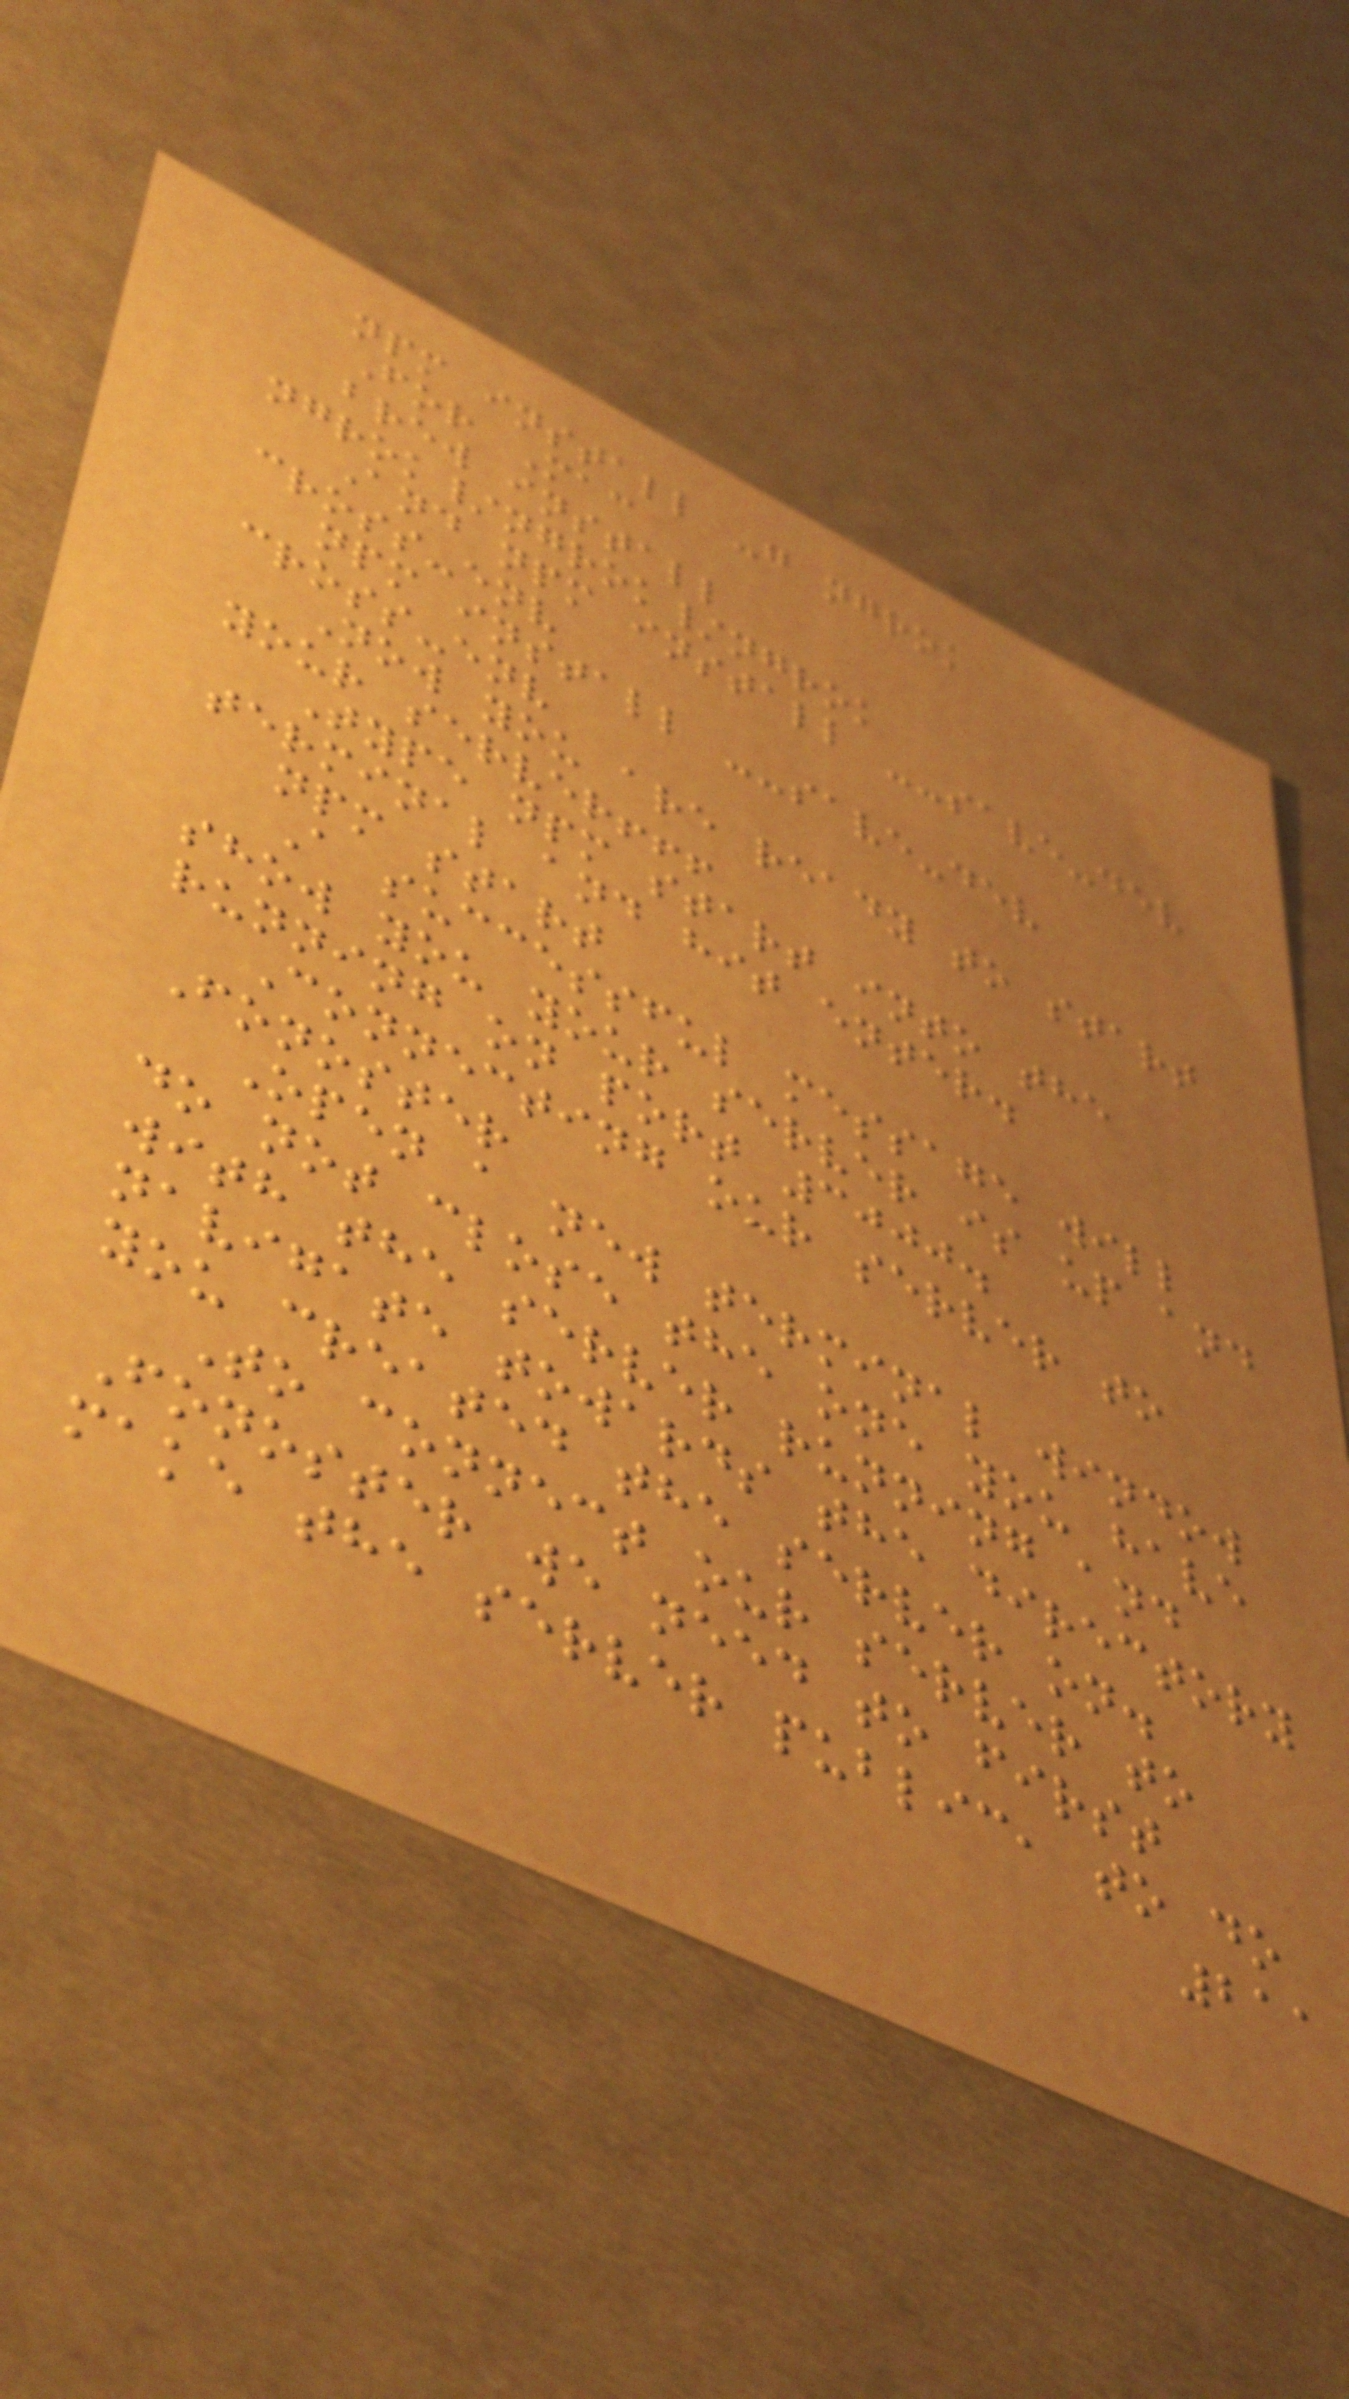npm install -g ngrok
For Mac
brew install
ngrok/ngrok/ngrok
And npm install --save-dev
cross-env
npm install --save-dev
cross-env
Now you are ready to start
your server!!!
Type npm start into the
terminal and hit enter.
npm start
A successful message will
show you your server is up and
running on port 3000.
Connecting our server to
Fonoster
Open a new terminal window
do not close the one you have
with the server running and
navigate towards the directory
you created the server on.
To connect our server to
Fonoster we need to first
make the server public, to do
211
